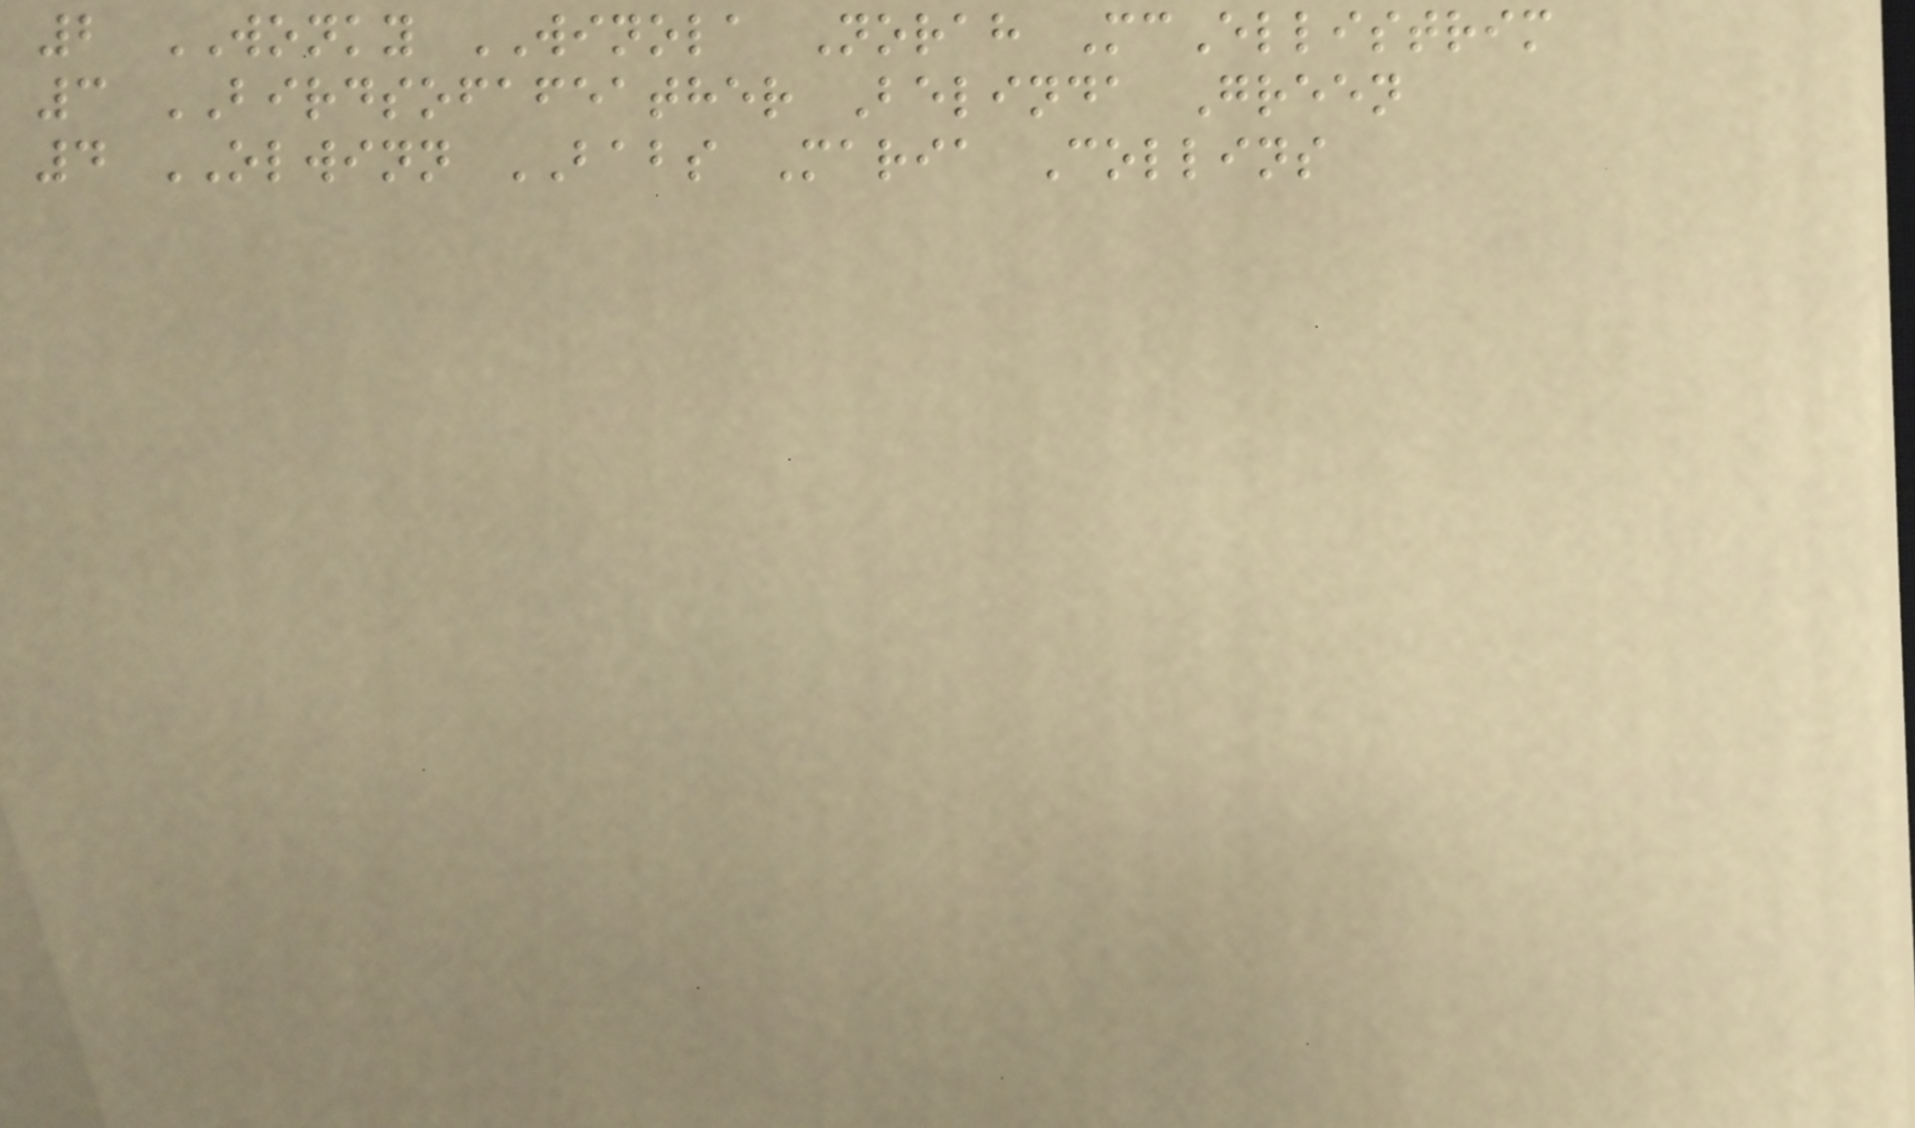2 WONKY WINOLA Norah McEllistrim
3 BIRDSOFAFEATHER Belinda Green
4 OLWINN BABS Maria Collins
